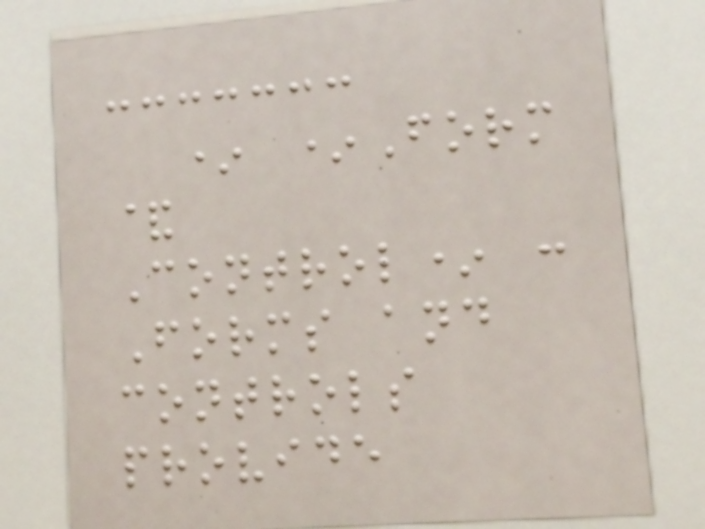* *Form
&
Control* :
Forms and
controls
provide
